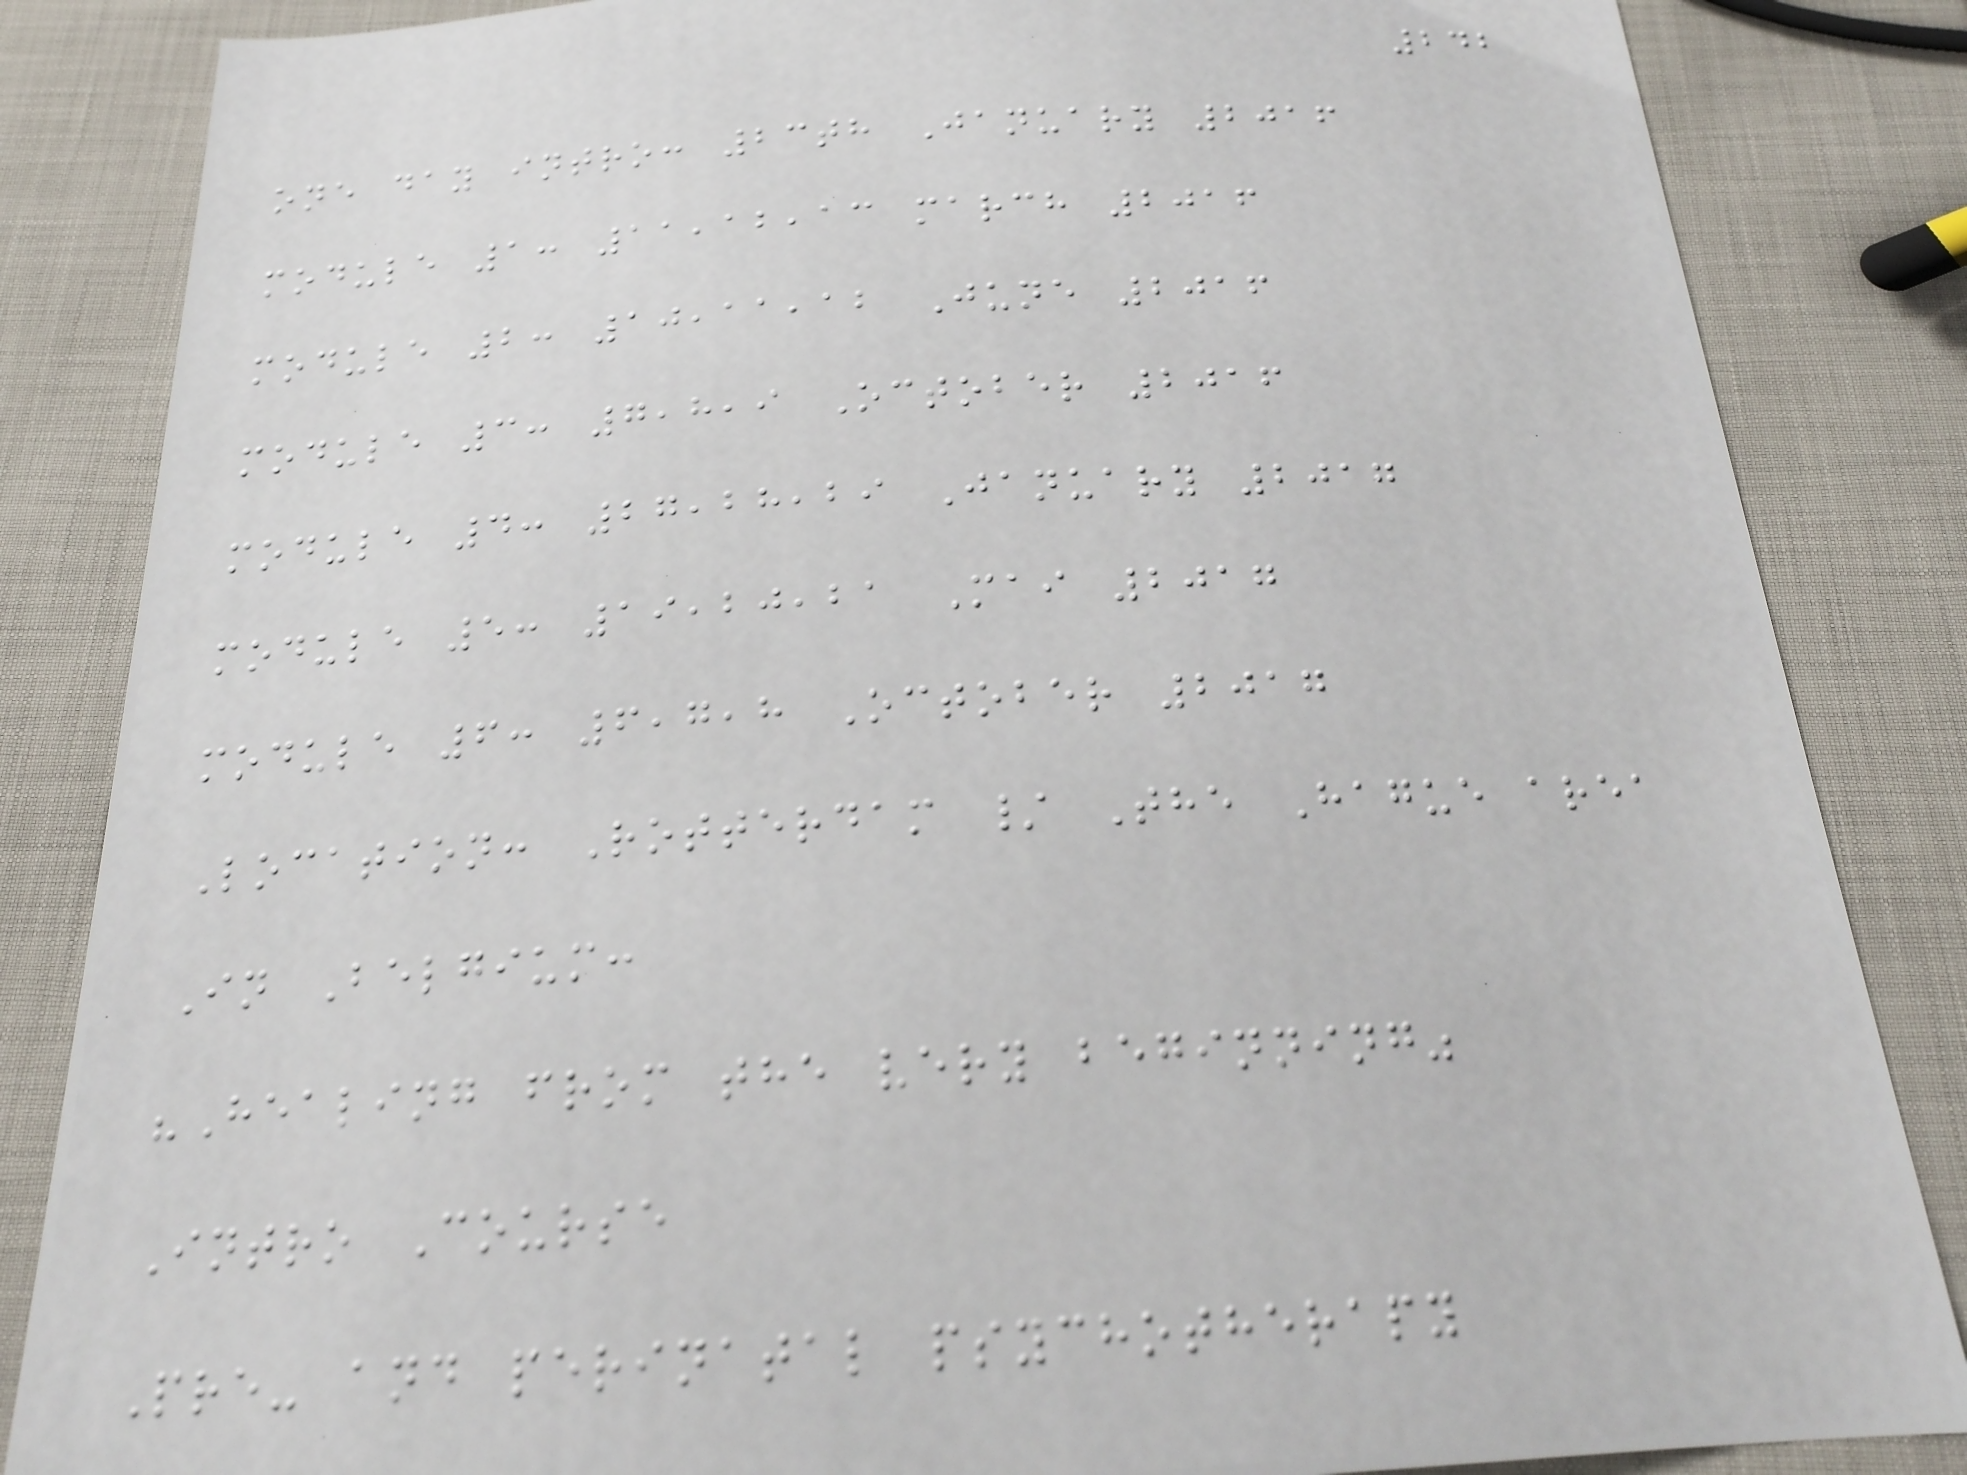242
one day intro: 23th January 2016
module 1: 11,12,13 march 2016
module 2: 10,11,12 June 2016
module 3: 7,8,9 October 2016
module 4: 27,28,29 January 2017
module 5: 19,20,21 Mai 2017
module 6: 6,7,8 October 2017
Location: Rotterdam / The Hague area
In Belgium:
"Healing from the very beginning"
Intro Course
Pre- and perinatal psychotherapy
